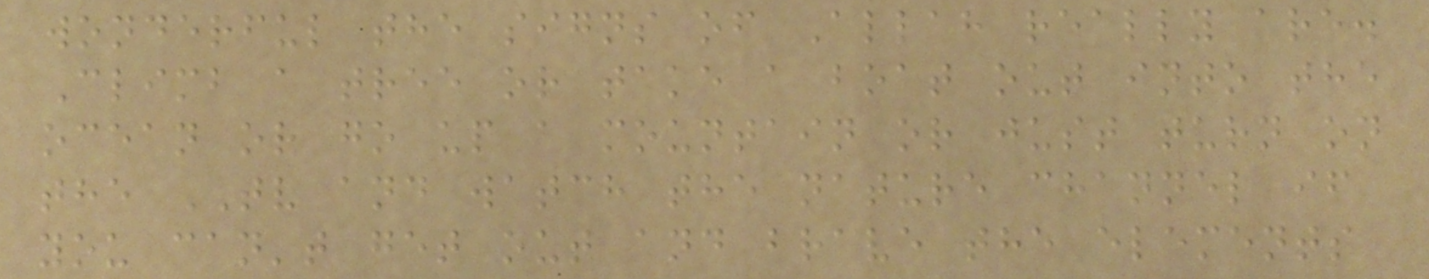wonderful the signs of Allah really are.
Climb a tree or take a boat out into the
ocean or go up a mountain or just turn on
the TV and watch the nature channel if
you can't get out and brave the elements
